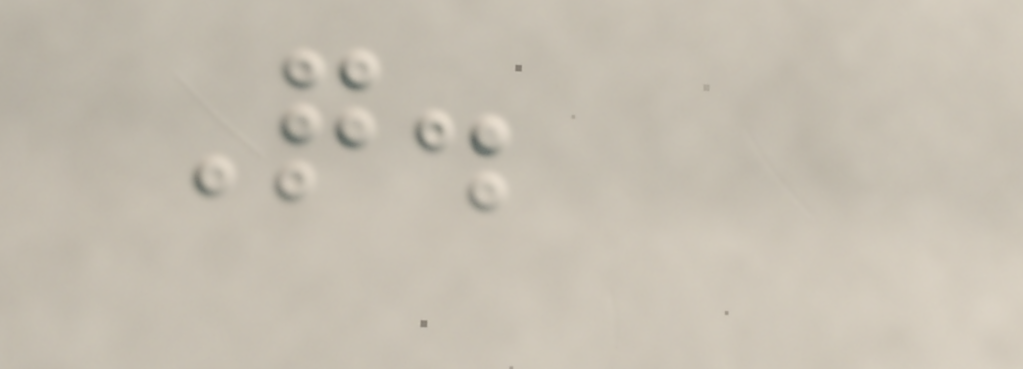Q.
